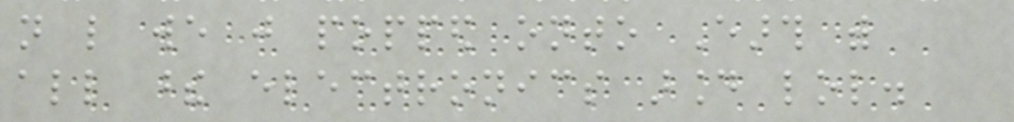not like we just popped onto Earth with
all these electronics around lol.
